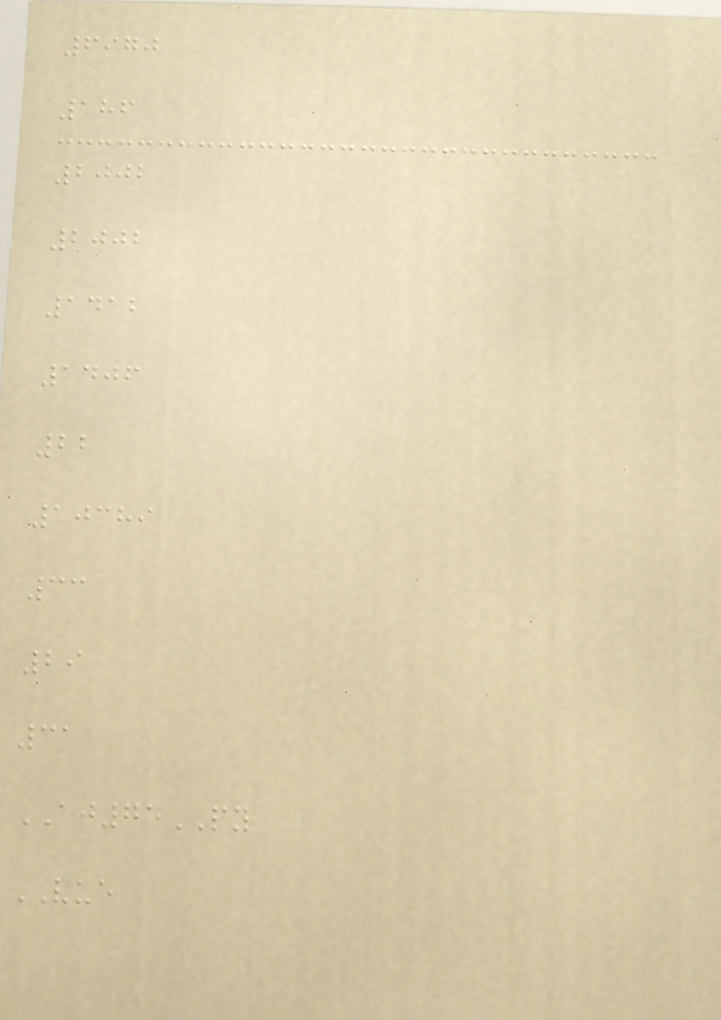6970
186
2002
2002
1412
1406
22
10389
33
29
31
AJ75PY
VUE
